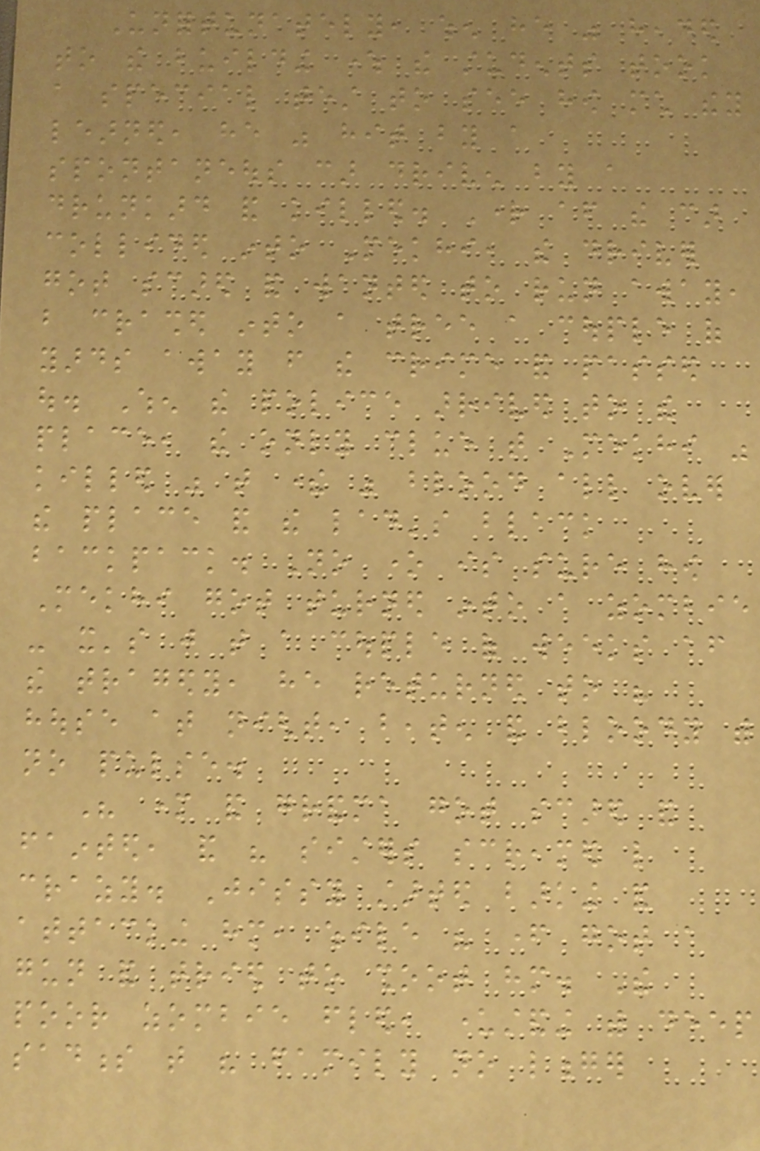Unfortunately, when he was headed
to the building where the students took
a special test to see how much they
learned, he was hit by a
spontaneous car driven by a
drunkard and killed. Right after the car
collided into Mekhi, the driver
got scared and wanted to run away,
but crashed into a tree a couple of
yards away from the crime and passed
out. When the police arrived to the
place, the only clue that Mekhi was
killed was that there was blood all over
the place and the lad's black
backpack. No one is sure how
Mekhi got turned into a zombie
- it's just that a couple of weeks after
the tragedy, he returned to his
house at night, beaten and bloody with
no pulse.
His mother and grandma got scared and
fainted, and his sisters screamed like
crazy. Jissy started barking and
attacking him, while his father got a
gun and tried to shoot him. The
poor zombie fled, understanding with deep
sadness that his family no longer
